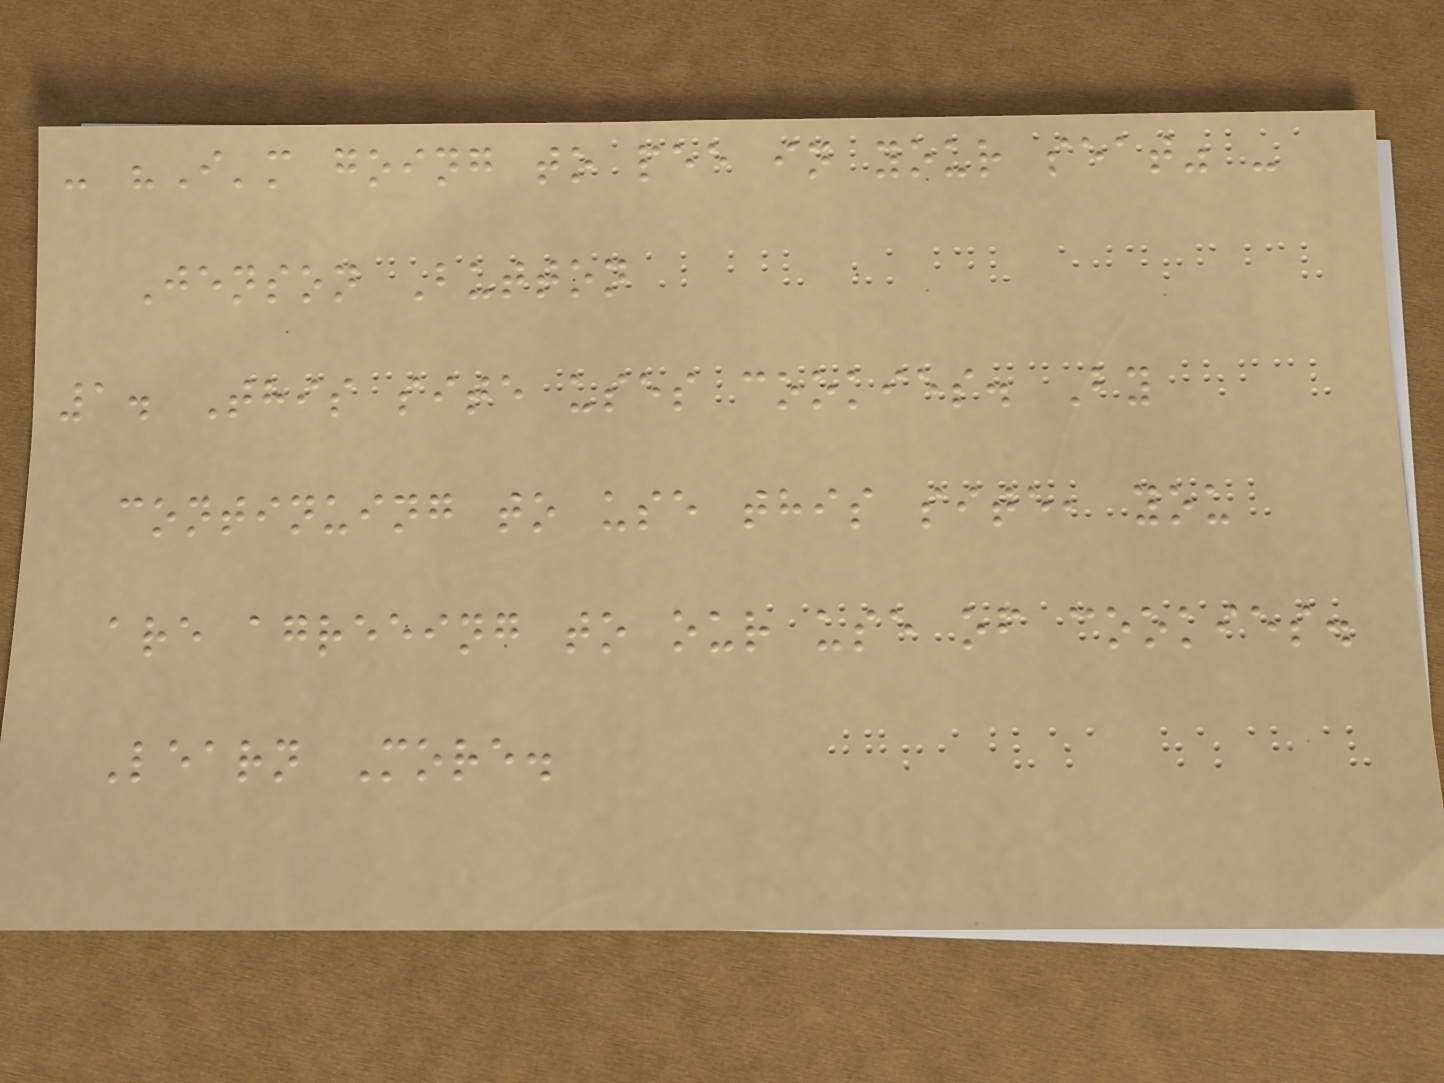- "I'm going to pee in your seat" -
Jenson Button
1. This site uses cookies. By
continuing to use this site, you
are agreeing to our use of cookies.
Learn More.
